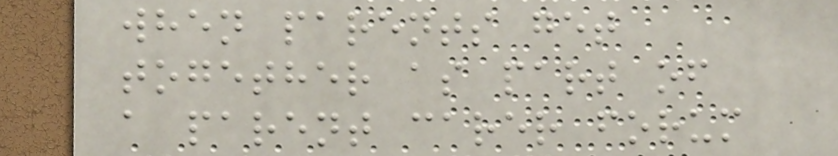when parents get
together as part of
a parent carer forum
